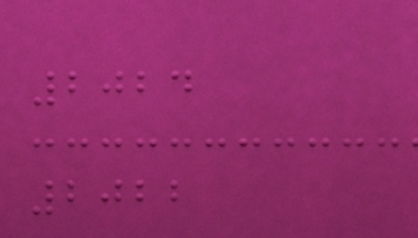2024
2022
